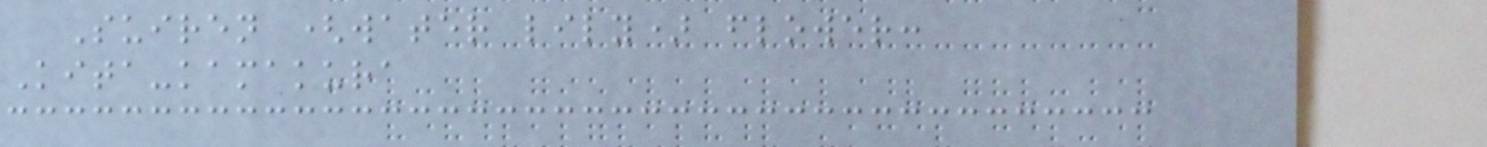Suiren (water lily) flower:
Kita-kamakura
